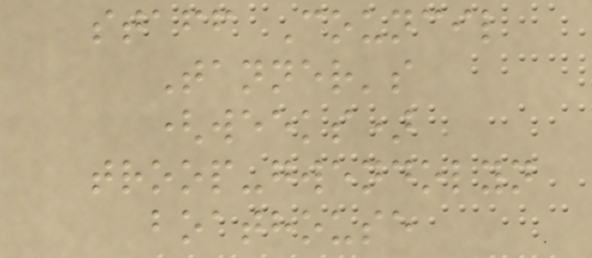staff Council
Tanner's
(weeks)
troop-gwendolyn
boathouse
